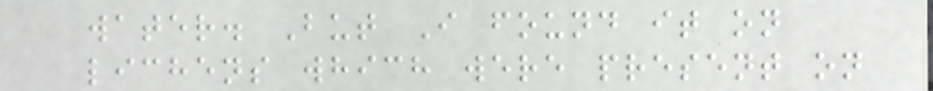water. But I found it on
lichens which were present on
